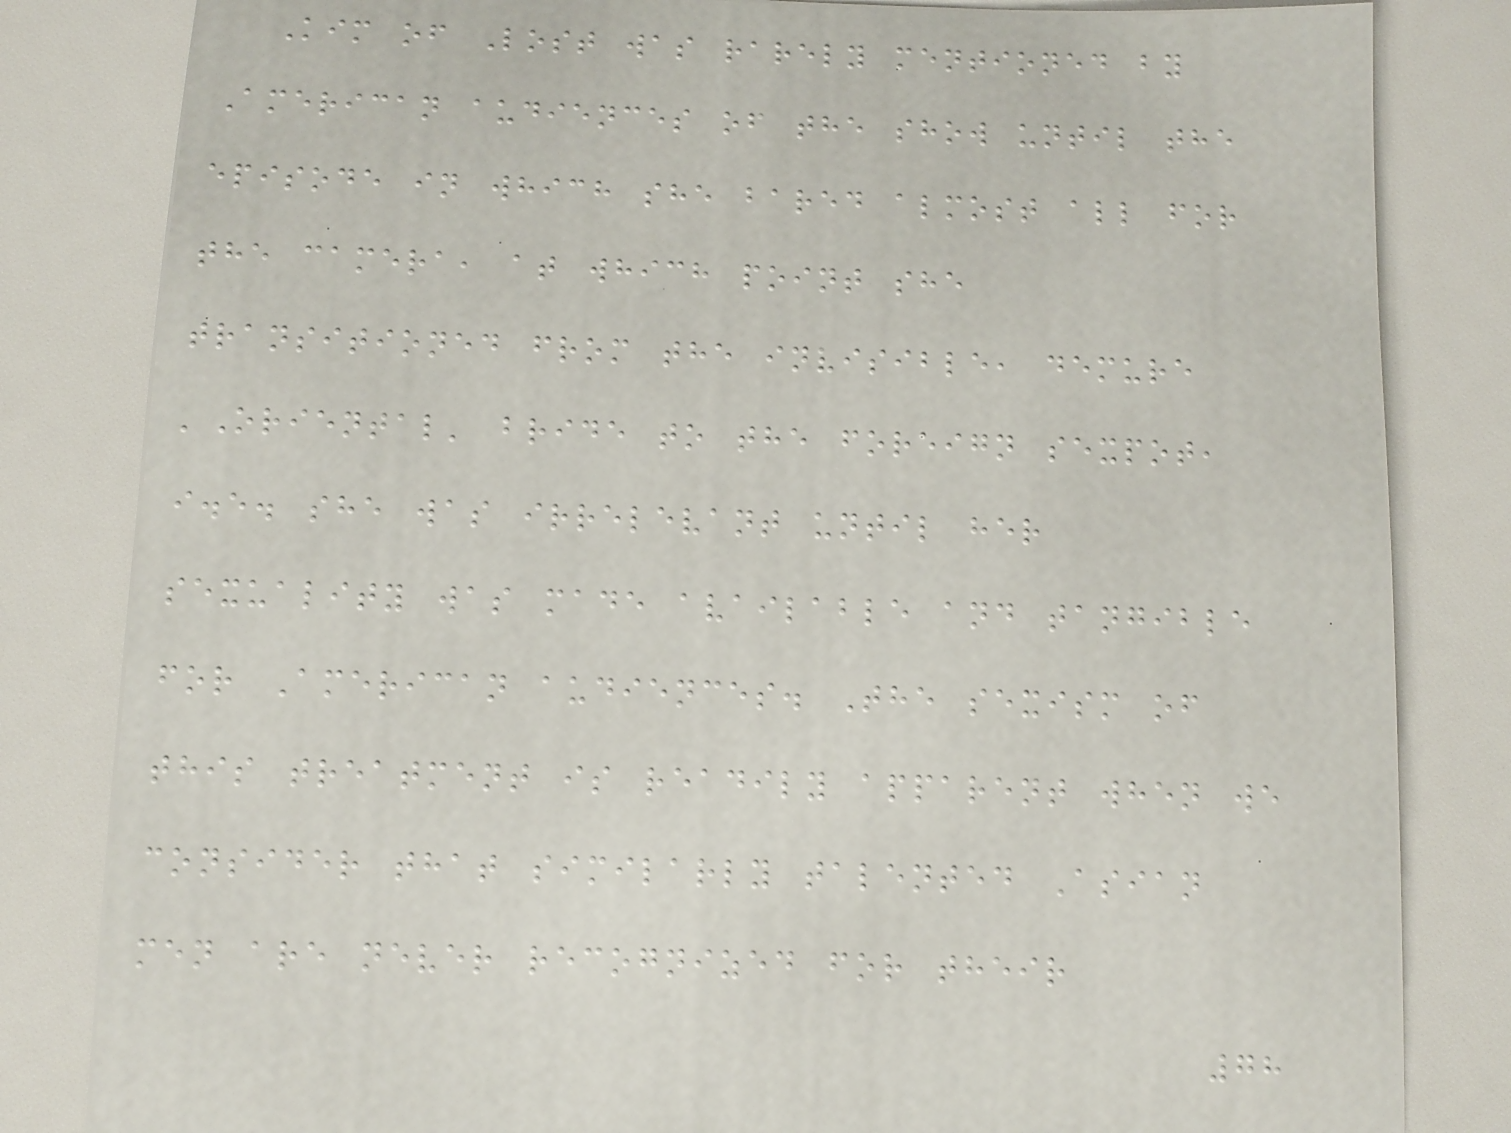Kim of Lost was rarely mentioned by
American audiences of the show until the
episode in which she bared almost all for
the camera, at which point she
transitioned from the invisible, demure
'Oriental' bride to the foreign sexpot,
i.e. she was irrelevant until her
sexuality was made available and tangible
for American audiences. The sexism of
this treatment is readily apparent when we
consider that similarly talented Asian
men are never recognized for their
78
